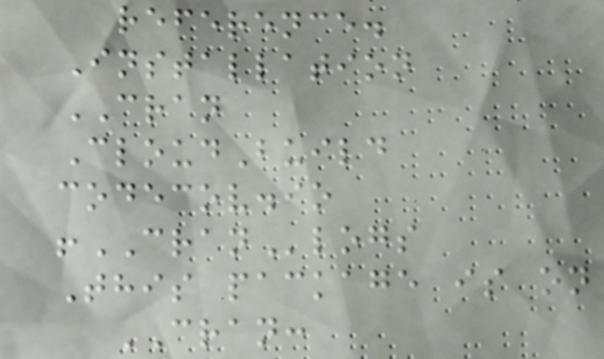reference.
Installation
CRAN
CloudBuild
codecov.io
!CRANlogs
This package is on
CRAN:
